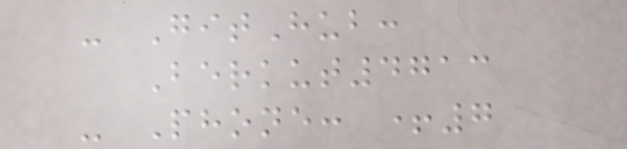- GitHub:
Berkut4713
- Phone: +7
